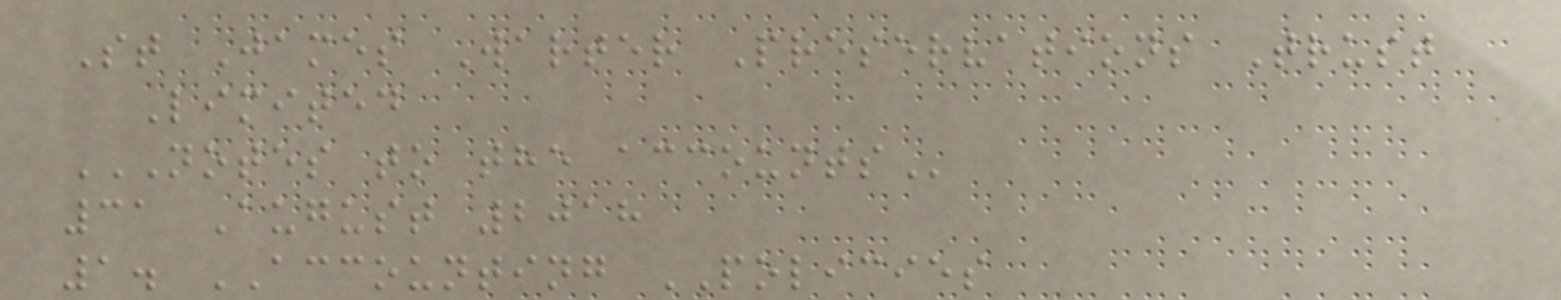St James Warter Preservations Trust
Limited
NOTES TO THE ACCOUNTS
31 August 2018
1. ACCOUNTING POLICIES
